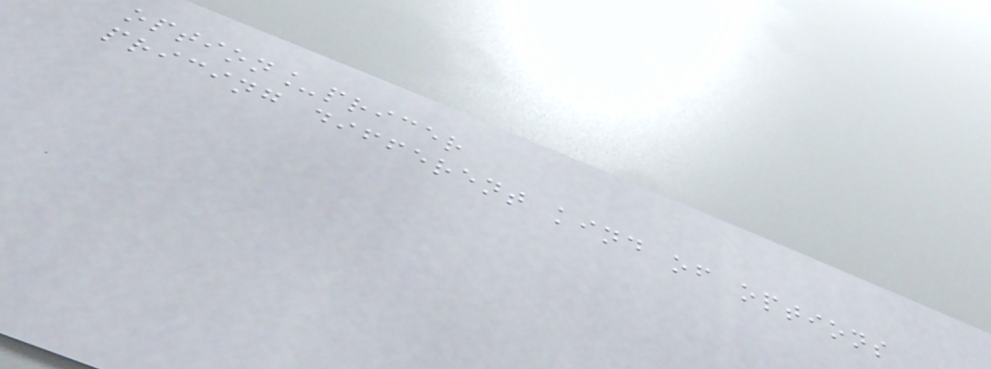option_pricer
pricing different kind of options
